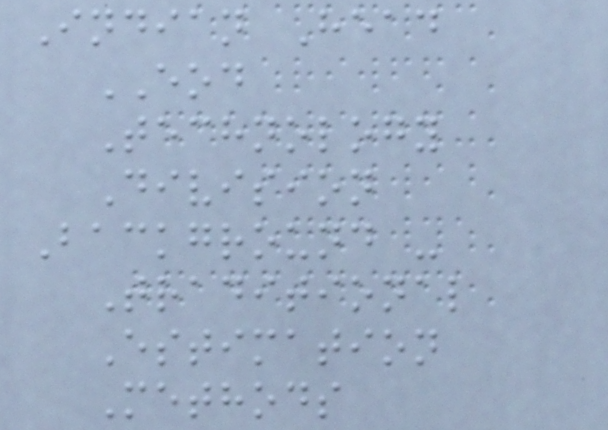Indian Head
EOD
Technology
Division
Background -
Traditional
Estimation
Methods
